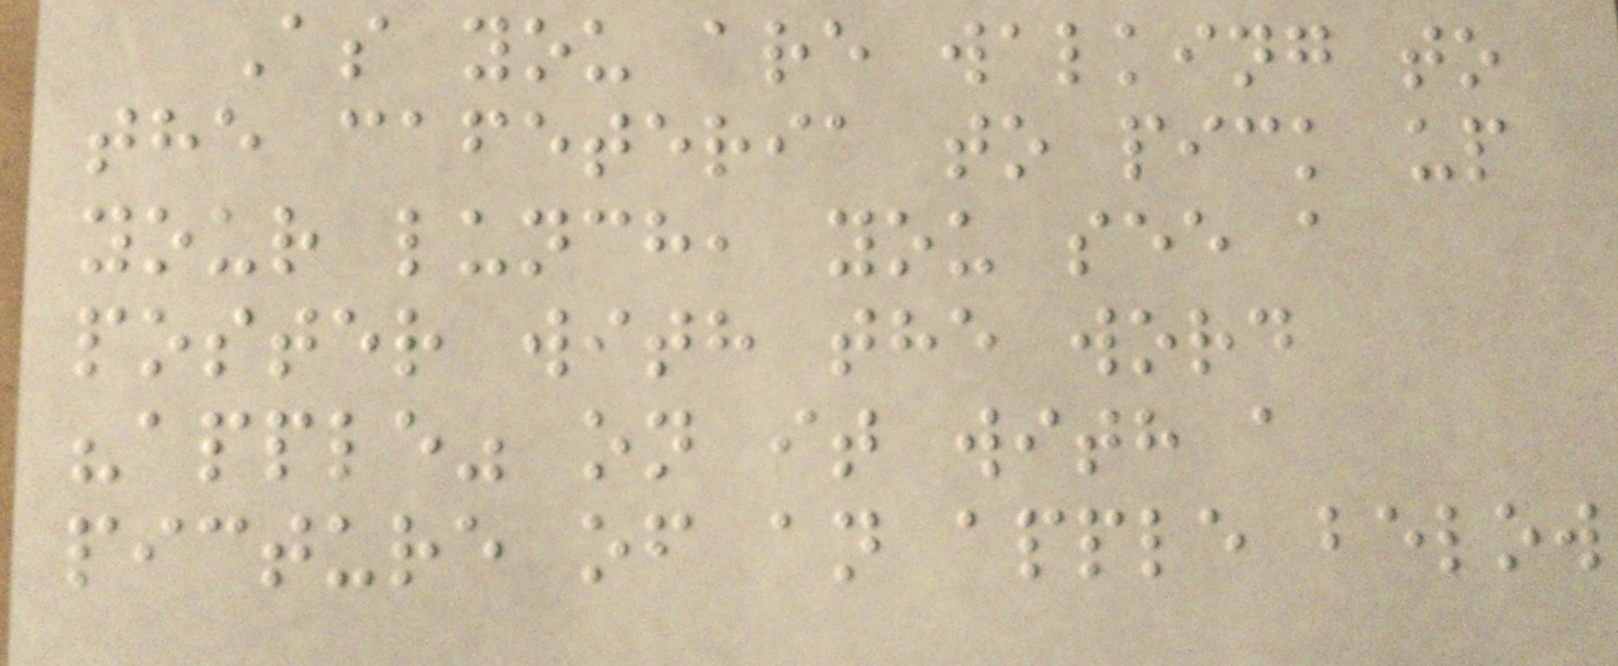As you are walking to
the cafeteria to pick up
your lunch, you see a
poster with the word
"apple" on it with a
picture of an apple below
